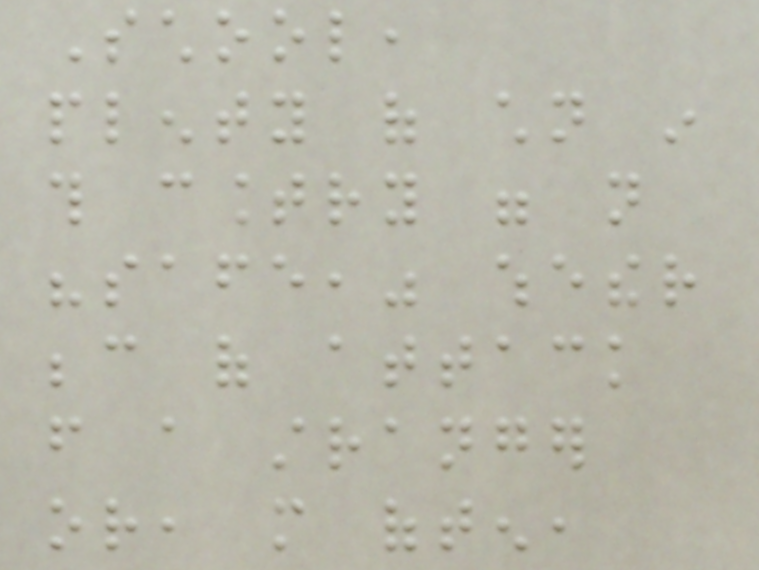School,
plenty of children in
this country were not
"safe," whether
because of attack
from a stranger
or, more often,
